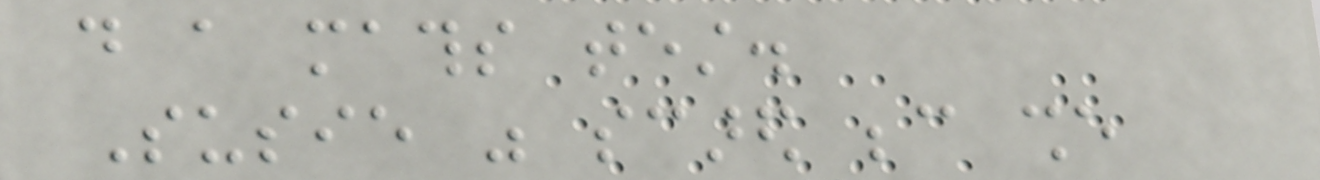do a maths test.
Susie was scared because she
